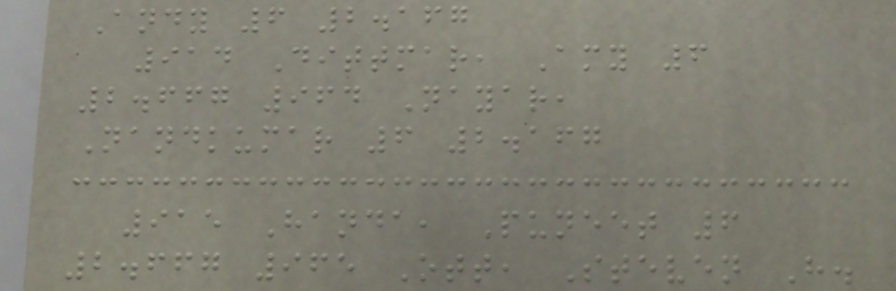Andy 6 2.167
914 Dittmar, Amy 6
2.667 964 Nayar,
Nandkumar 6 2.167
915 Handa, Puneet 6
2.667 965 Ott, Steven H.
